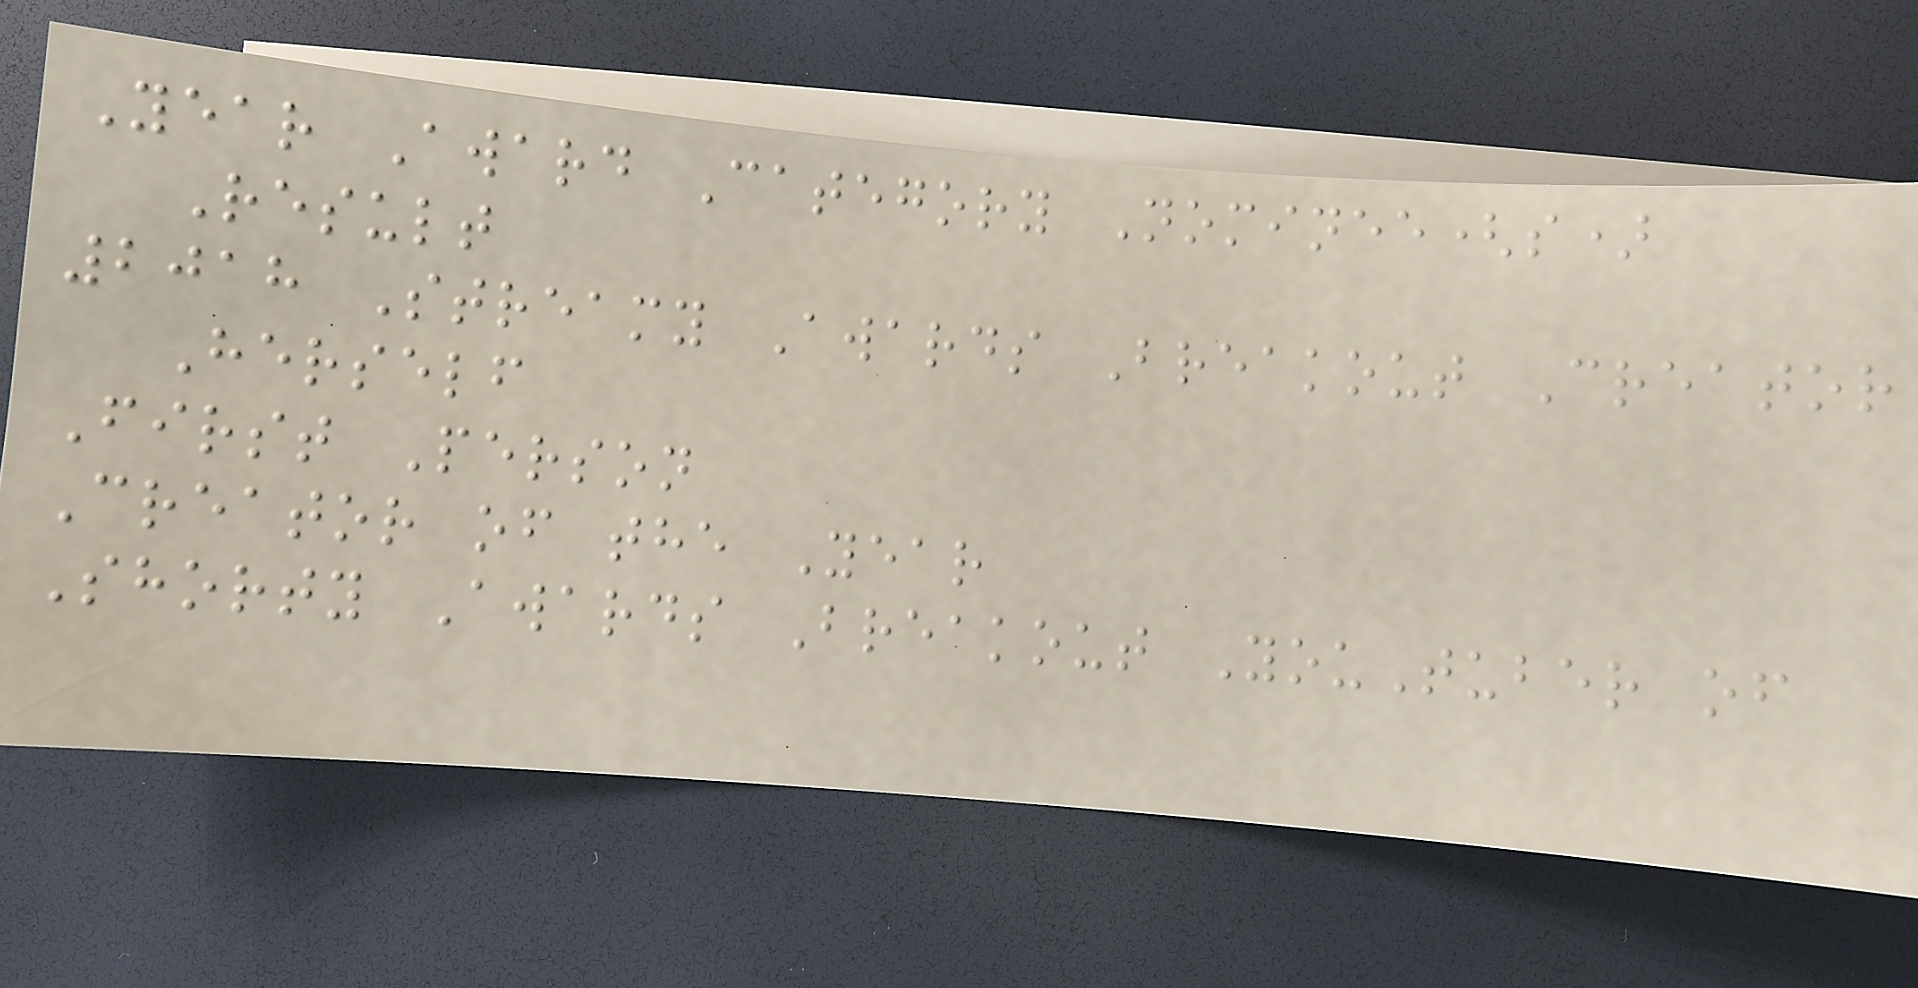Year Award Category Nominee(s)
Result
2018 Streamy Awards Breakout Creator
Herself
First Person
Creator of the Year
Shorty Awards Breakout YouTuber of
